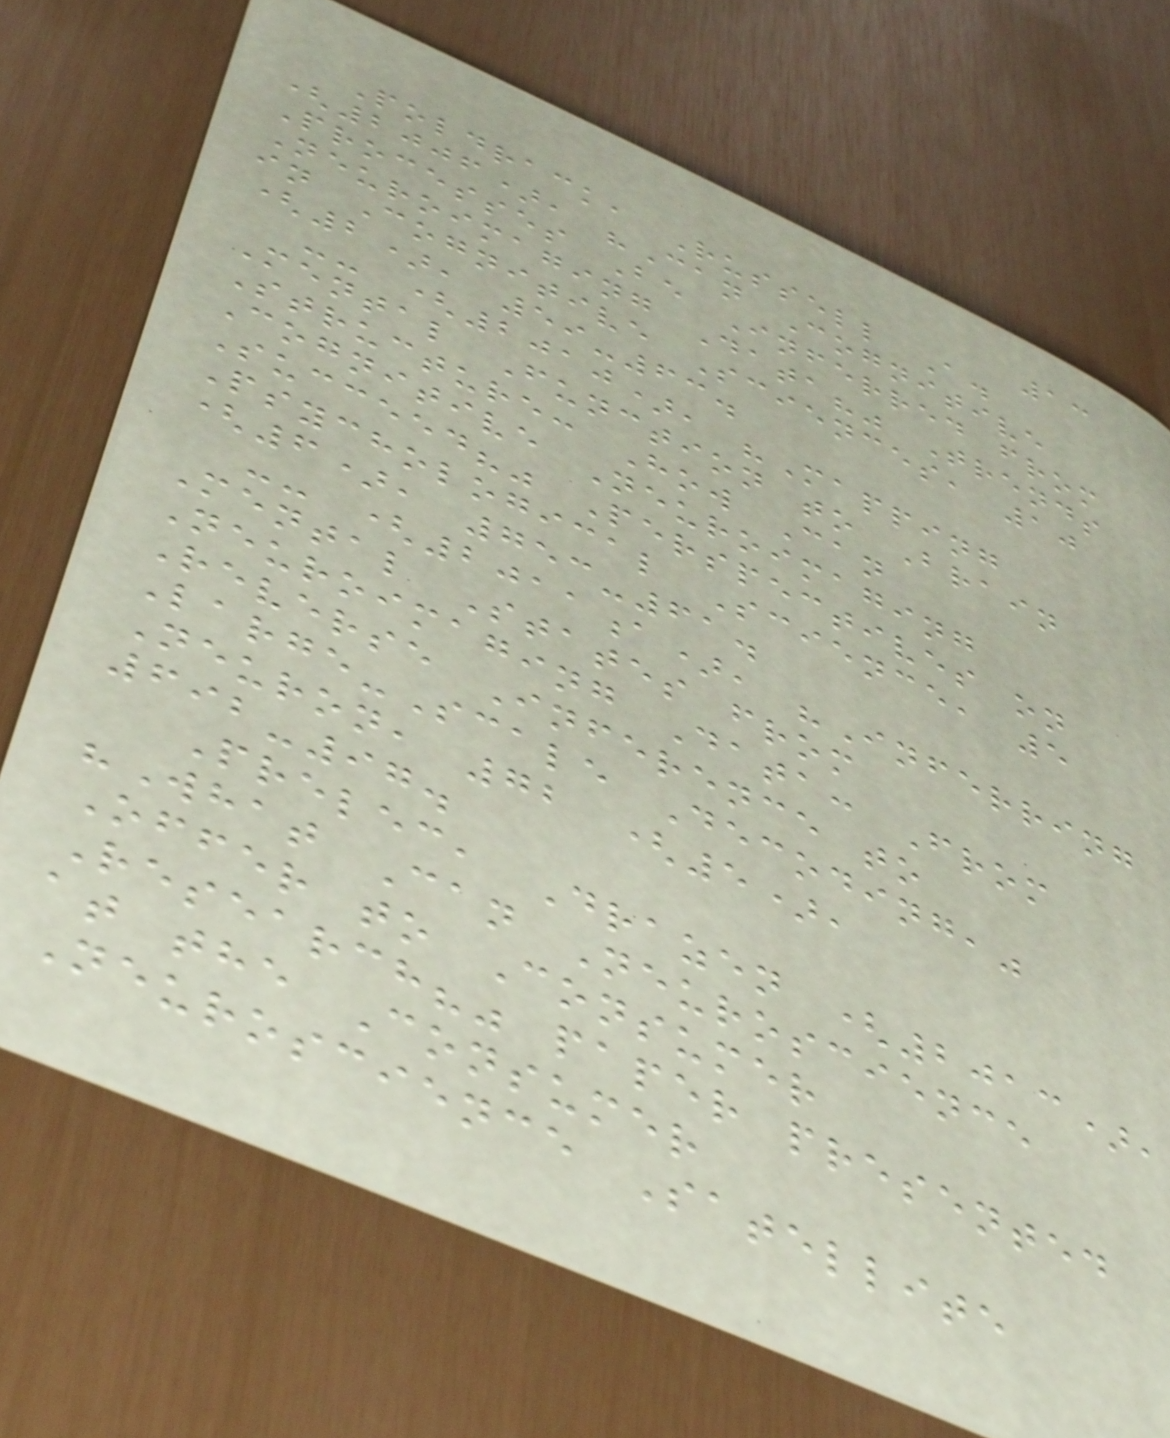13
Poldrack, Russell A.
(2006), "Can Cognitive
Processes Be Inferred from
Neuroimaging Data?" Trends
in Cognitive Sciences, 10
(2), 59-63.
-- (2010), "Mapping
Mental Function to Brain
Structure: How Can
Cognitive Neuroimaging
Succeed?" Perspectives on
Psychological Science, 5
(6), 753-61.
-- (2011a), "Inferring
Mental States from
Neuroimaging Data: From
Reverse Inference to
Large-Scale Decoding,"
Neuron, 72 (5),
692-97.
Prelec, Drazen (2013),
"What Can Neuroscience
Offer to Consumer
Research?" paper presented
at the Consumer
Neuroscience Satellite
